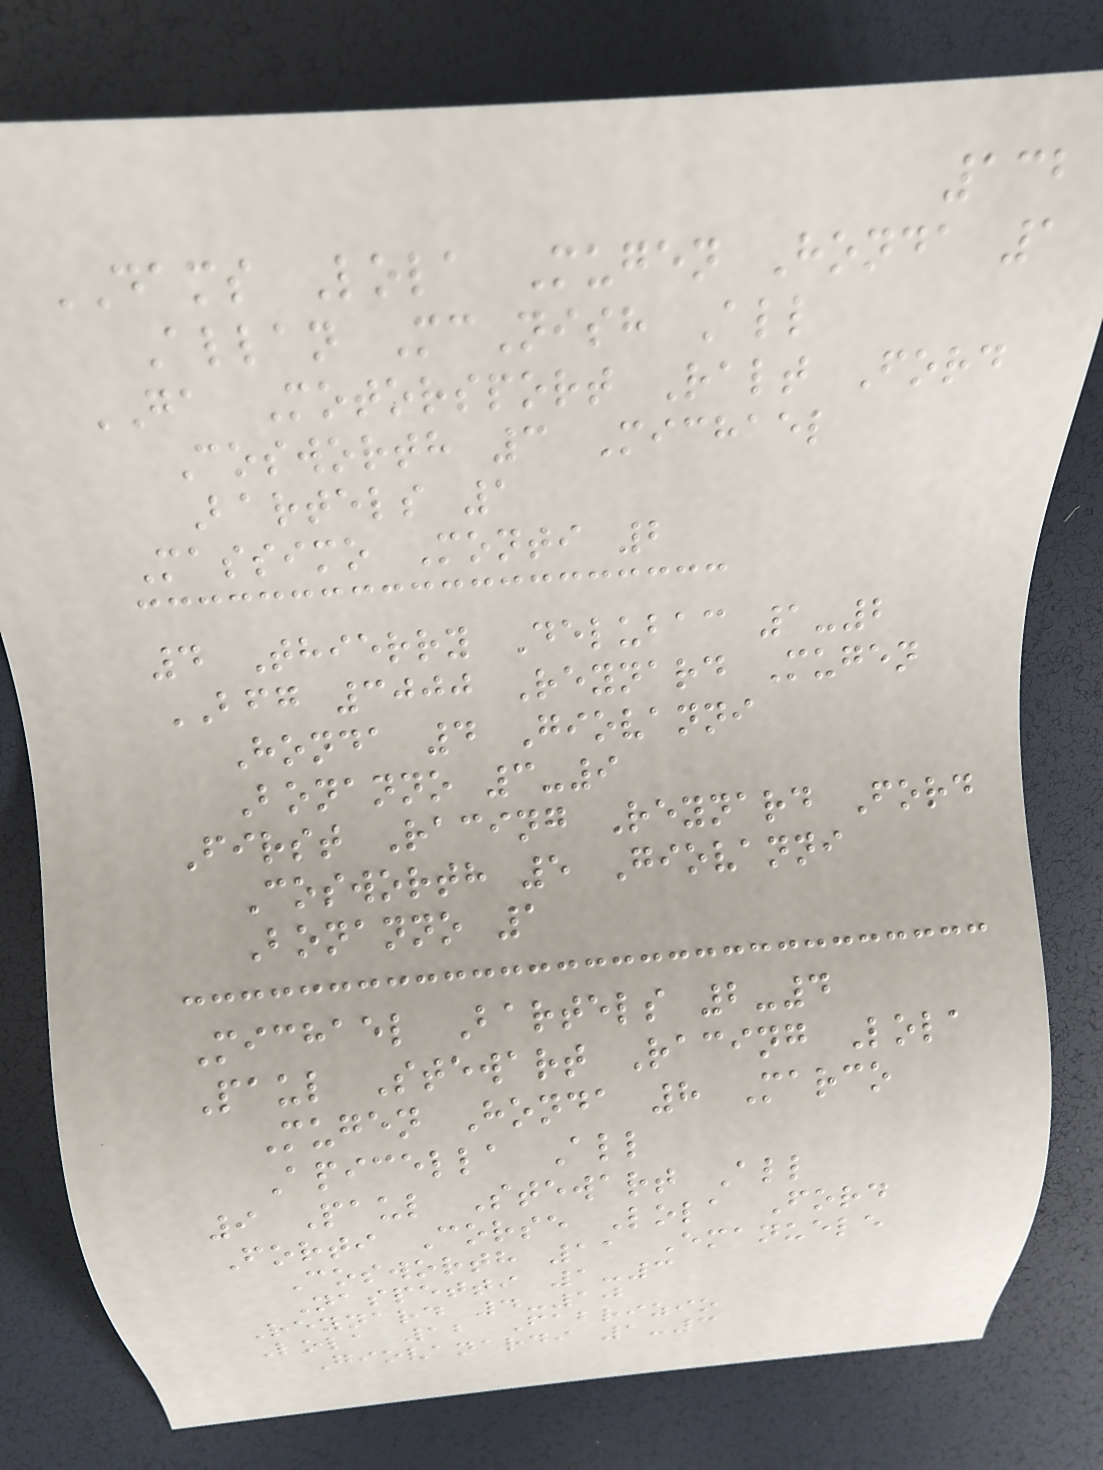132
DAMS Lola Mugen Honda 1
Allan McNish All
GA Motorsport Ralt Ford
Cosworth 3 Michael
Bartels 1
Massimo Monti 2
4 Thierry Delubac 1-2
BFG 3000 Reynard Mugen
Honda 4 Giovanni
Bonanno 3-9
First Racing Reynard Ford
Cosworth 5 Giovanni
Bonanno 1
Michael Bartels 2-4
Paul Stewart Racing Lola
Mugen Honda 8 Marco
Apicella All
9 Paul Stewart All
Forti Corse Lola Ford
Cosworth 11 Emanuele
Naspetti 1-3
Reynard 4-10
Lola 12 Fabrizio
Giovanardi 1-3
